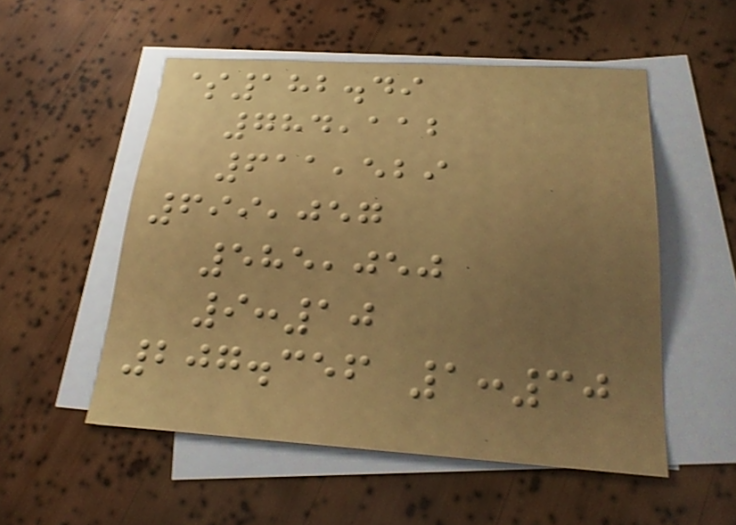$182.49
784,112
611,529
699,057
585,050
9:10
207.356 1:30
